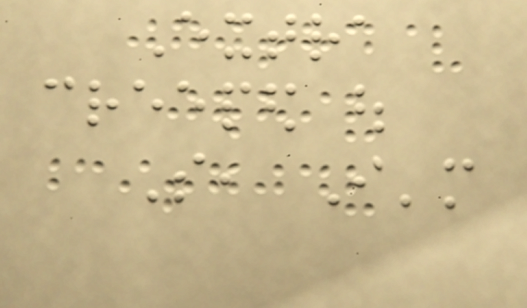Extra
creeped out
So, I'm
